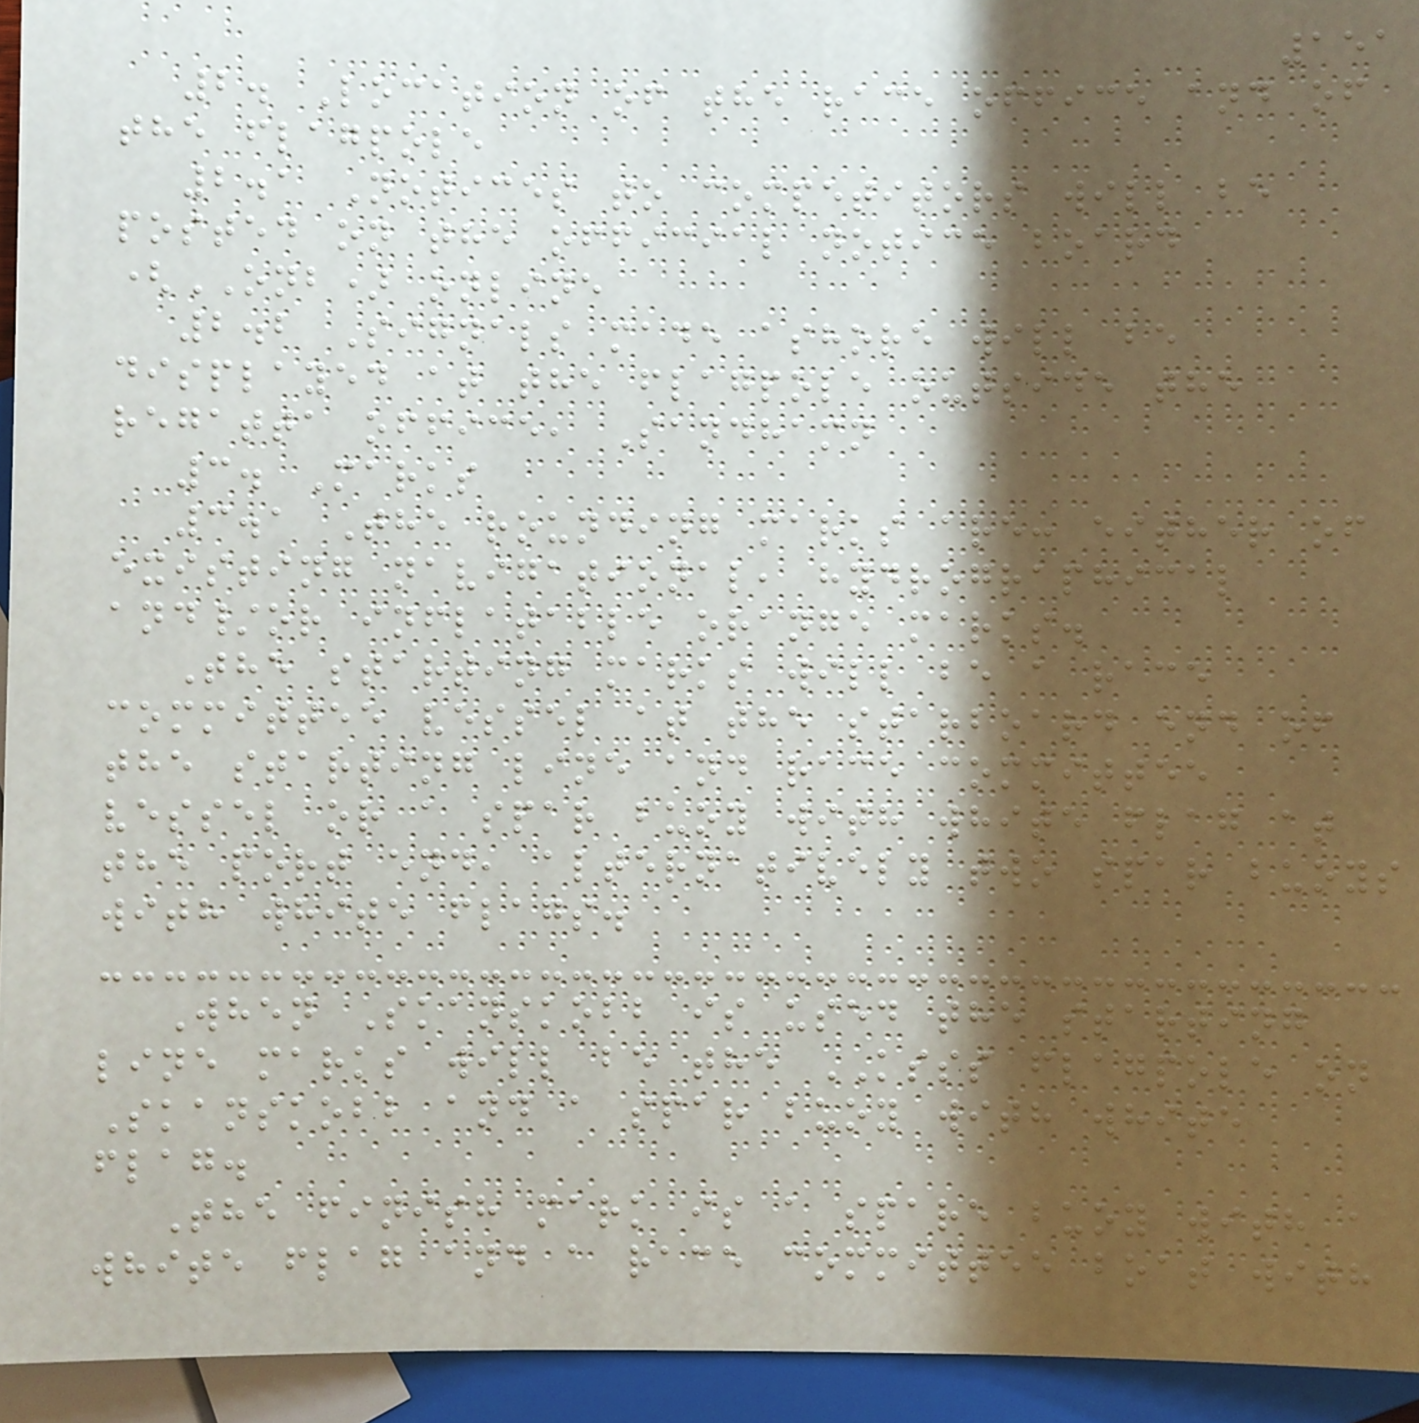151
2. Location of the race office and of
the flagpole
2.1 Notices to competitors will be
posted on the official notice board
(ONB) online
2.2 Signals made ashore will be
displayed at the flagpole outside the
regatta office, Sandhamn
3. Marks
3.1 The rounding marks are: either of
existing navigational, hydrographical
and/or inflatable orange marks.
The starting marks will be a race
committee vessel at the starboard end of
the starting line and race committee
vessel or a spar buoy with white flag at
the port end, alternatively two spar buoys
with white flags.
When Skanskobb is used the starting
line marks will be the KSSS flagpole on
Skanskobb and a spar buoy with white
flag.
The finish mark is a spare buoy with a
white flag and a race committee boat with
